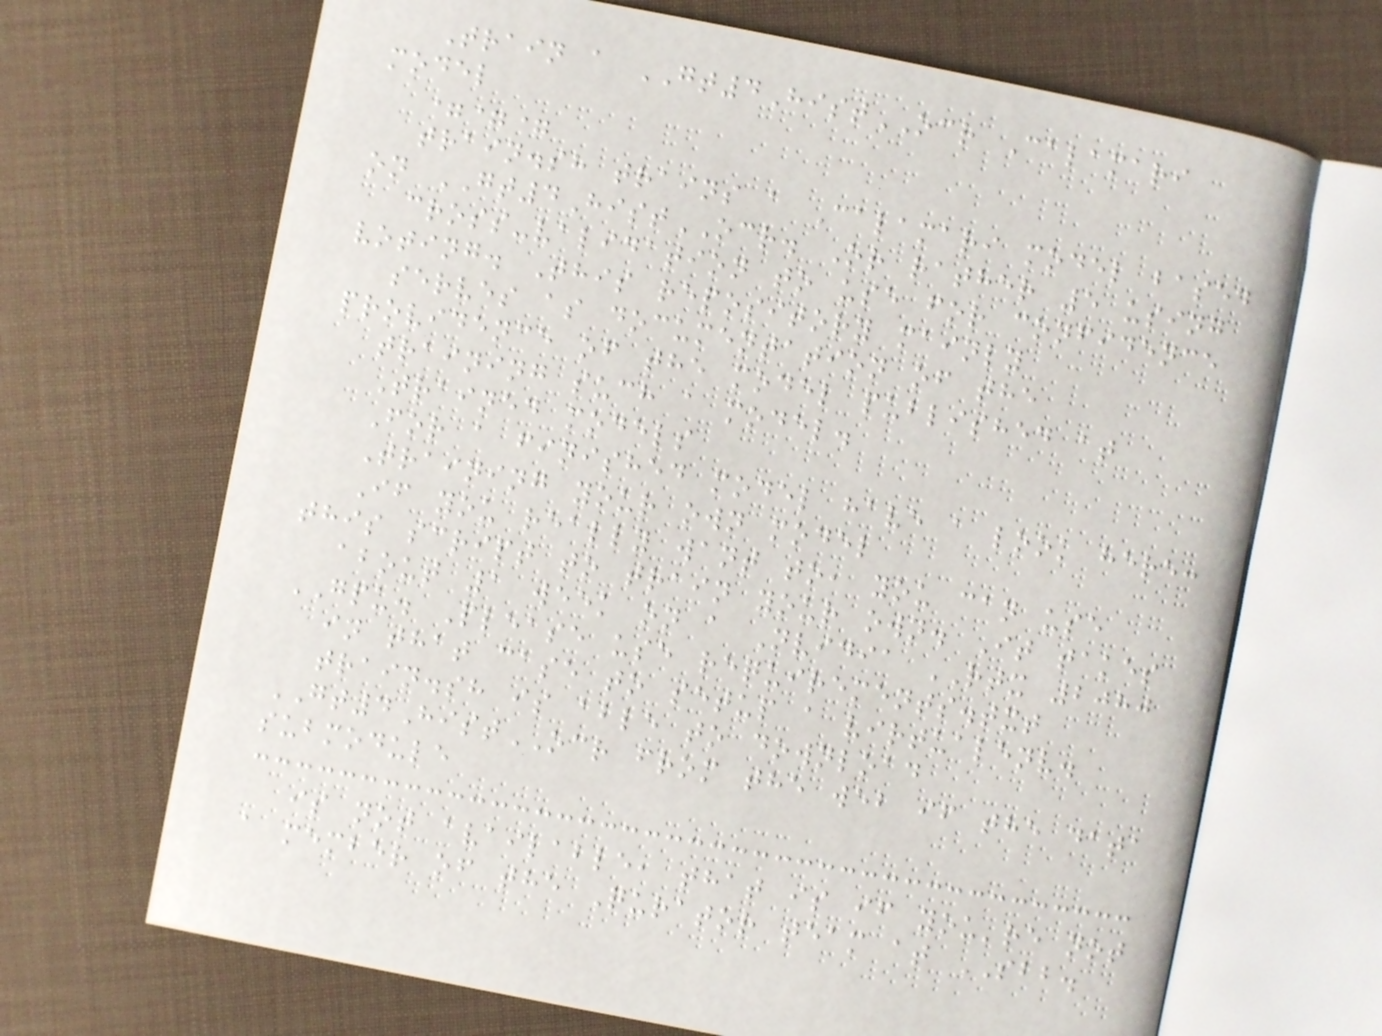Train a GT4HistOCR Calamari
model
===
train.sh trains a Calamari model based
on GT4HistOCR. Or rather 5 using
cross-validation to use for confidence
voting. This repository mainly
serves as documentation of the
providence of the model published at
training such a model.
Trained models
For a finished model have a look here:
Training your own model
If you really want to, you can use
this script to train your own. It takes
about 1 week on a Nvidia RTX 2080
GPU. Please use requirements.txt
in that case to setup a virtualenv.
train.sh is able to download
GT4HistOCR from the web if the data
submodule
is not available, that is if you're not
a member of the Qurator team at SBB.
